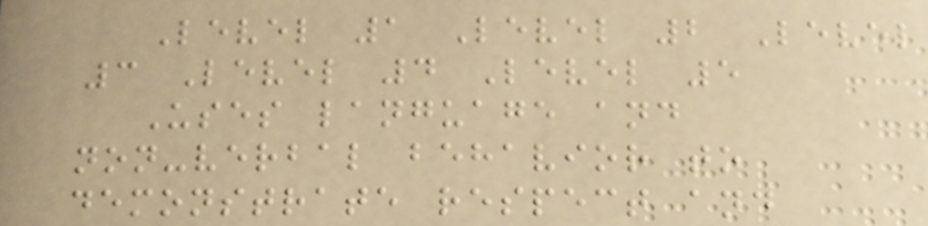Level 1 Level 2 Level
3 Level 4 Level 5
Uses language and
non-verbal behavior to
demonstrate respect and
